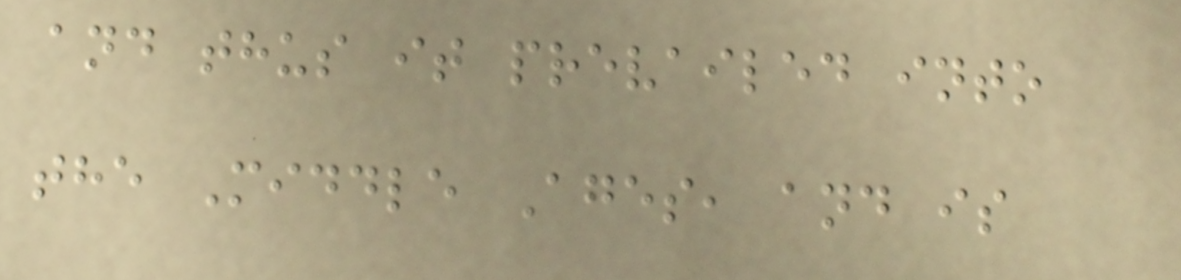and thus it prevailed into
the Middle Ages, and is
